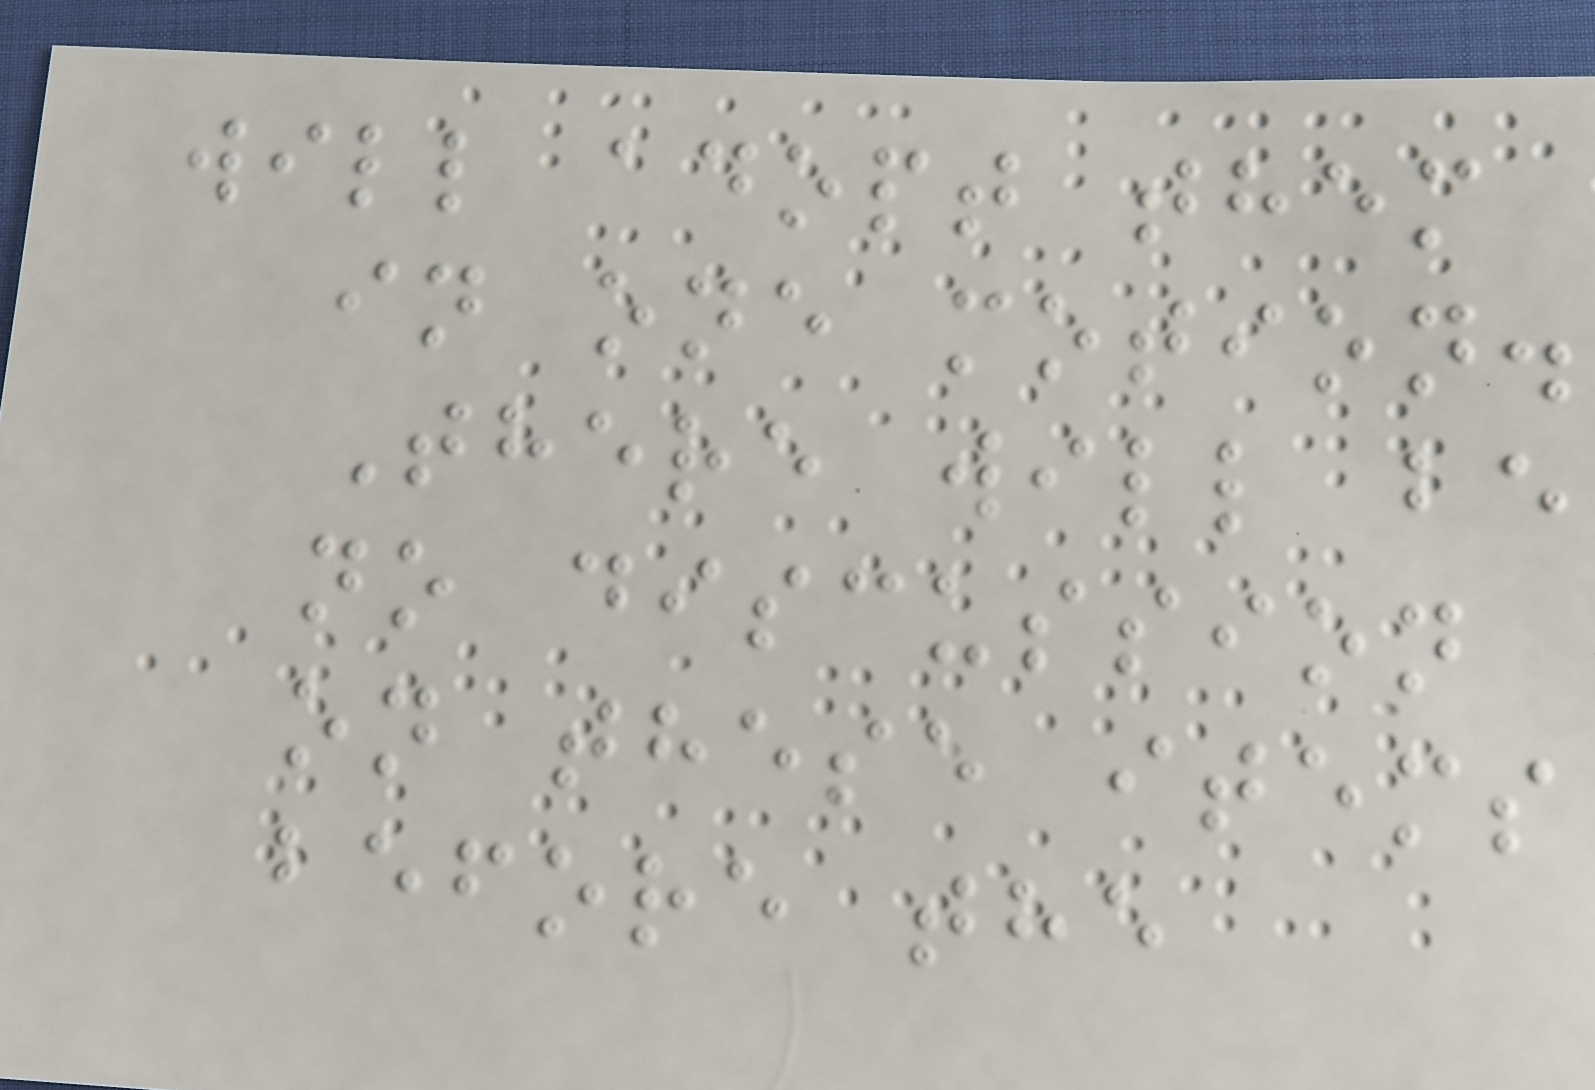will adopt them
in one motion.
There will be
no discussion
on these items
before the
